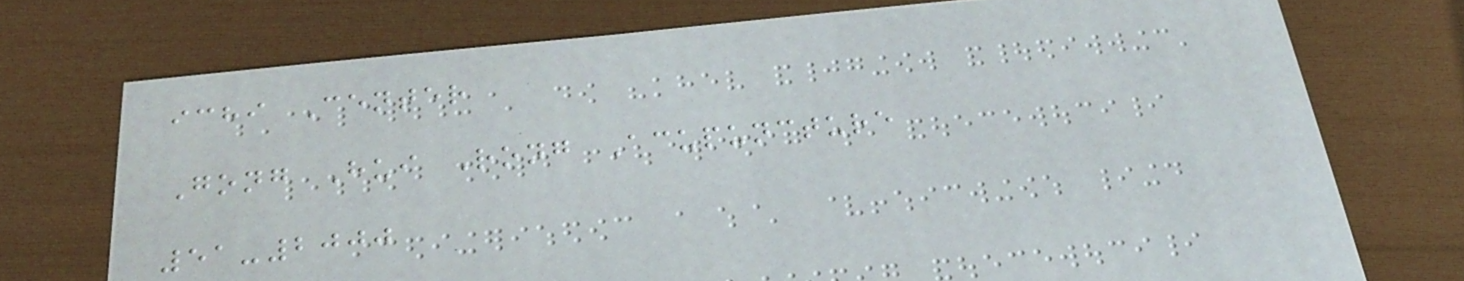ichi Center
Gong Hui Rong Acupuncture
51-2000
